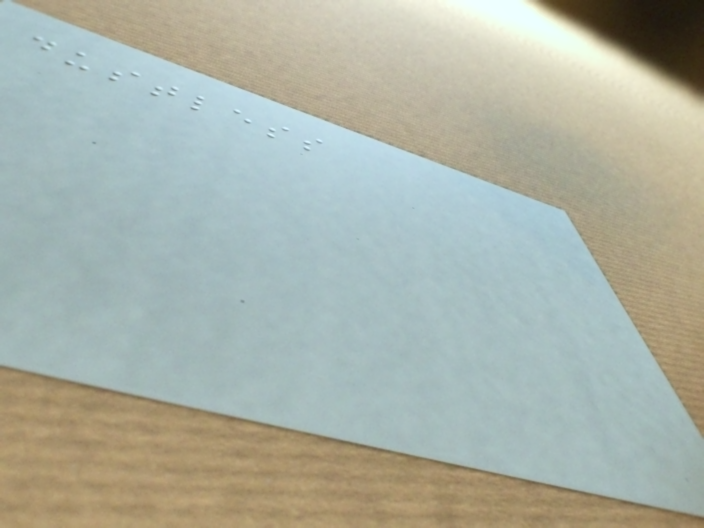dustless
